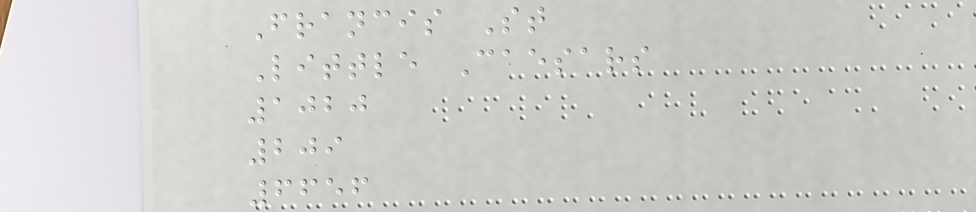Francis St
Little Caesars
1020
209
6656
